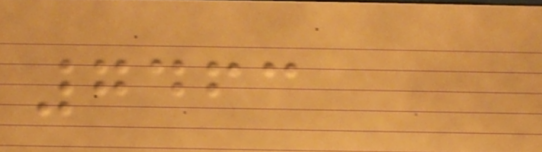7463
